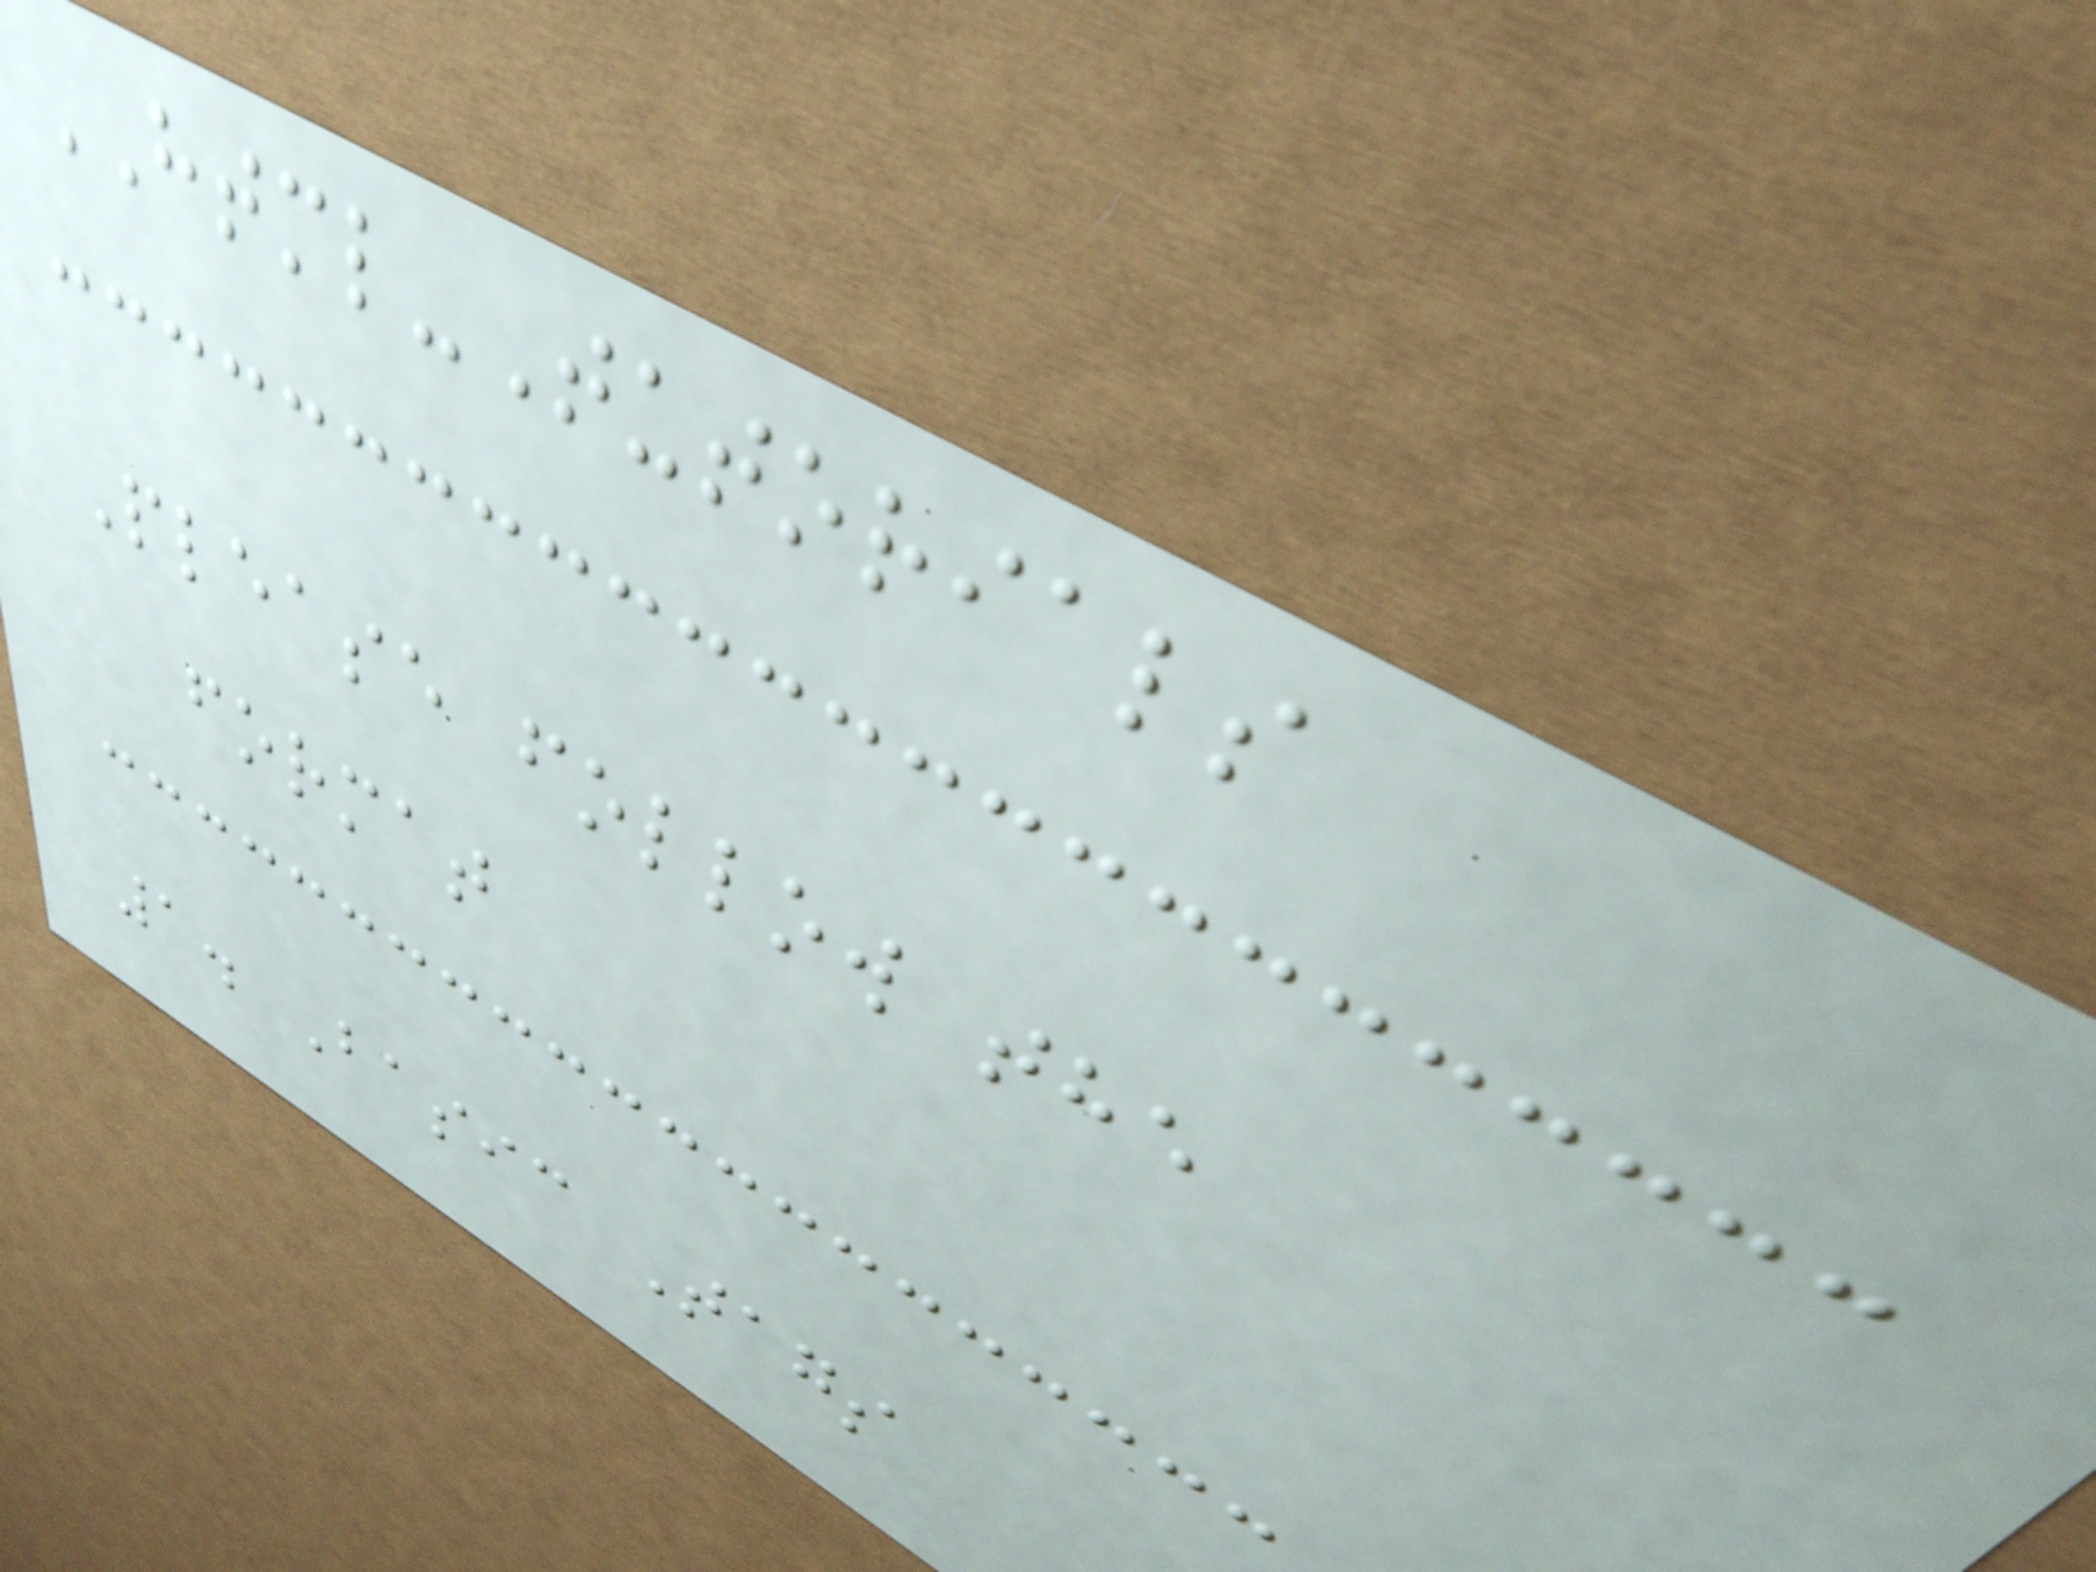HTML-Tutorials
Please follow the
format
1. Basic Tags
